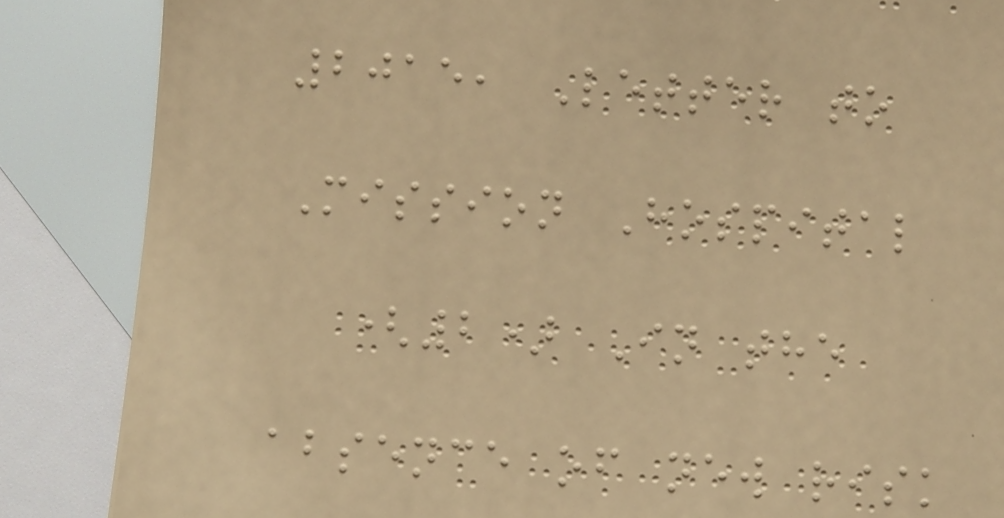2015, Letter to
Mission Hospital
(2) In the
absence of new risk
